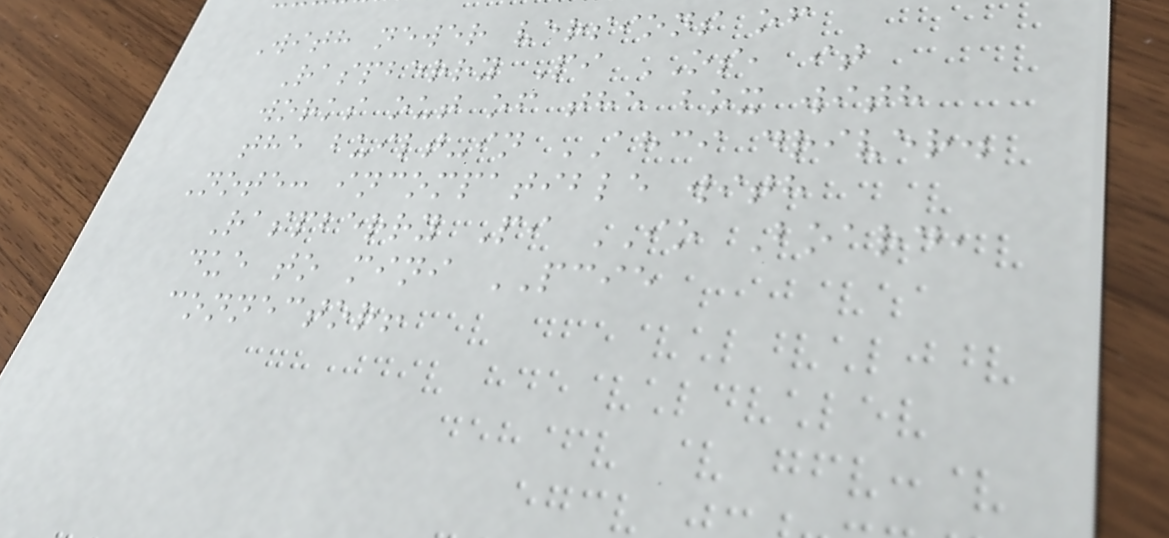With newer versions of
Raspberry Pi OS, it
works out of the box with
the built-in AHCI driver.
Note: incompatible with
Raspberry Pi IO Board,
due to mini PCIE
connector!
